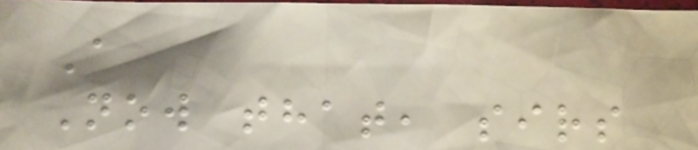A
Now that, sirs
